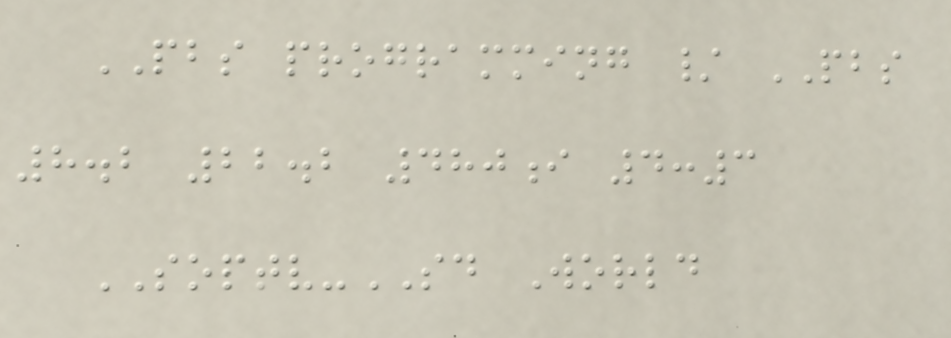PBS programming / PBS
8.2 22.2 480i 4:3
SOPTV-SD World
